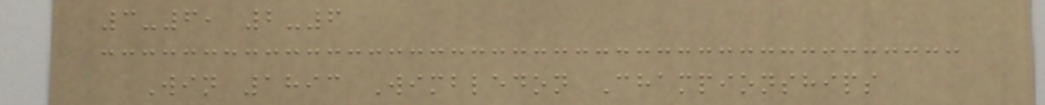3-6, 2-6
Win 1893 Wimbledon Championships
